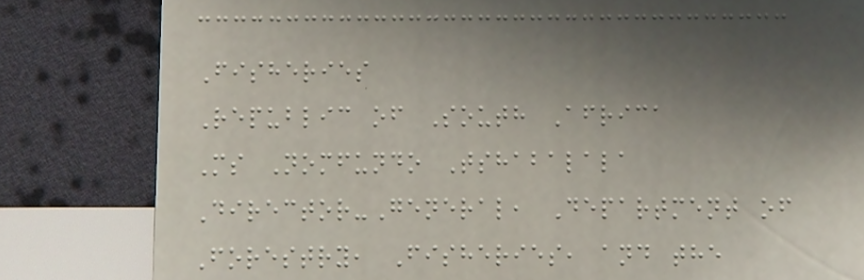Fisheries
Republic of South Africa
Ms Nomfundo Tshabalala
Director-General, Department of
Forestry, Fisheries, and the
